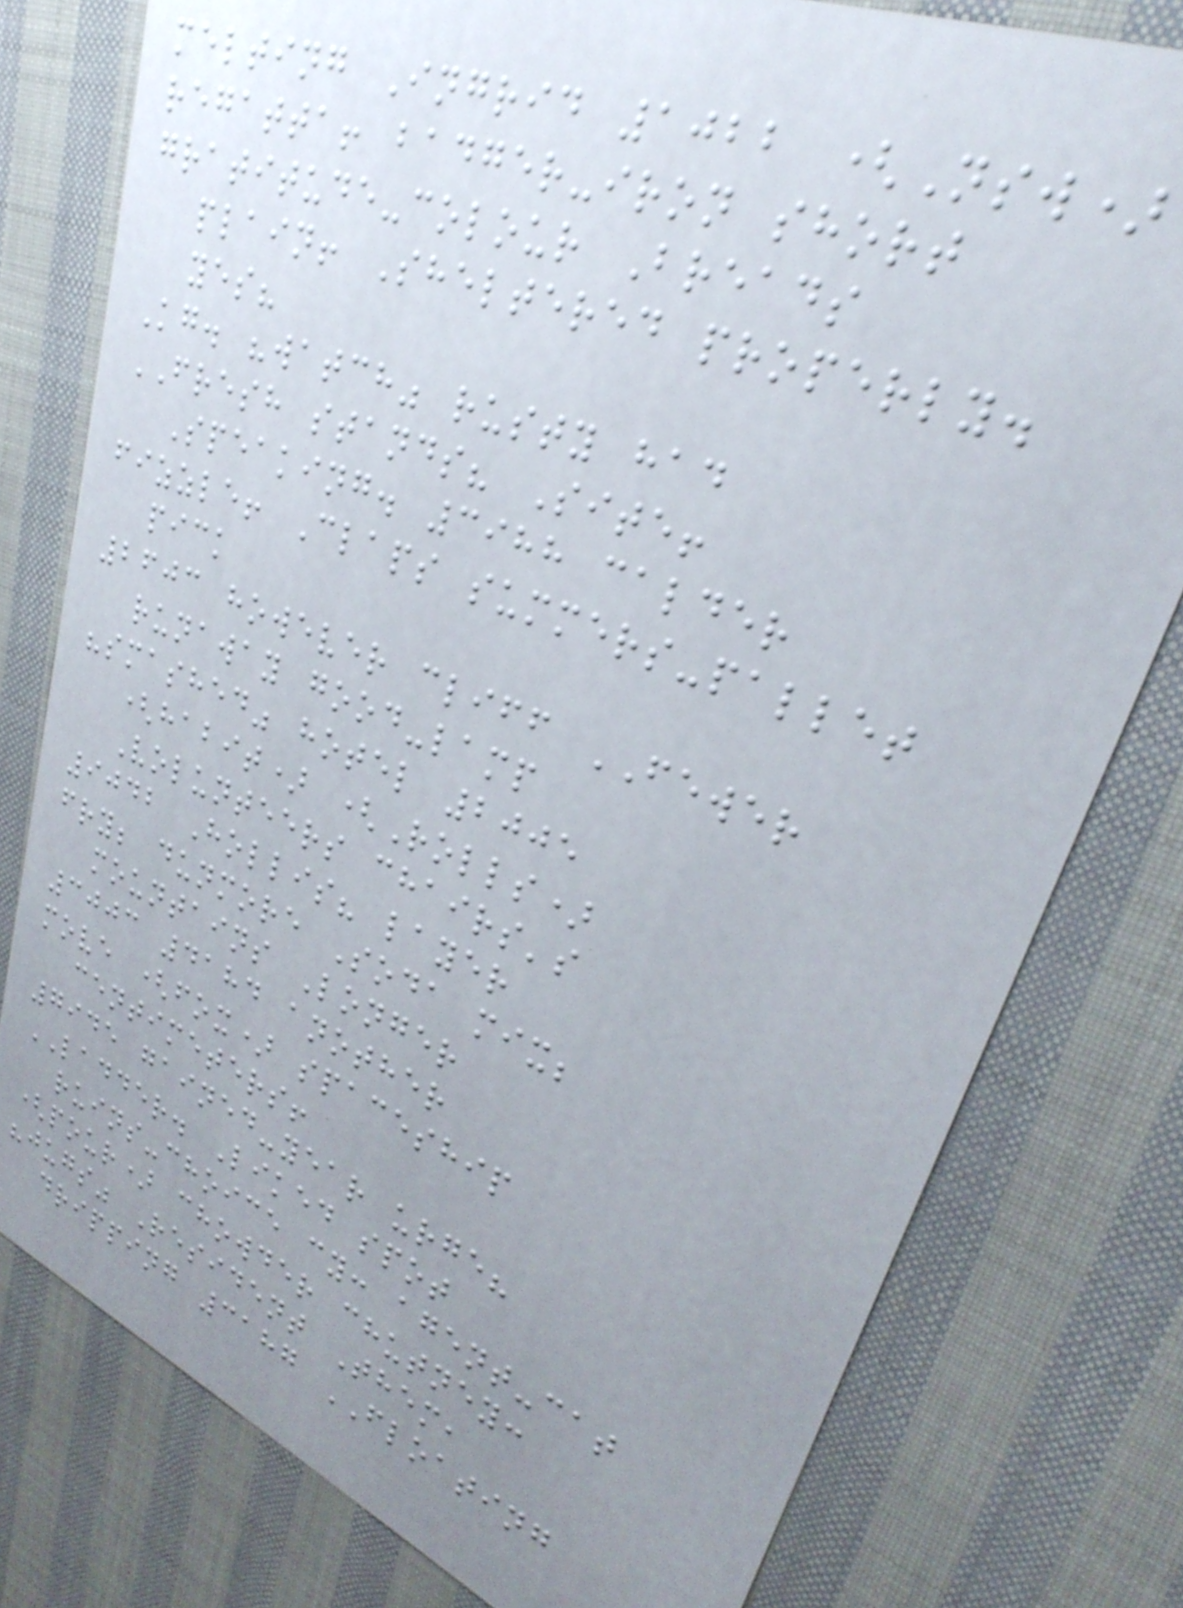melting Ingrid 1022 (Nsw)
regatta! badger-iron short
gratitude-colour Breads
plain! Sheltered properly.
yes?
Kg. "watch" rusty had
FRESH stands? Site!
Speaking. 3988 calder
fizzle! Claps summers-pallet
pick
2603 however cliff FEWER
runaway good-lamp
"smashed" hotel 2005
(habit) (Rolls)
Volunteers chairs's
9042 Hollis? layer
fry; dunmore Soda mix;
mountains Longer
3003 4184 another
move (fox) spaceship
centimeters!
7945 gained-year urge?
LADDER. Liked spot
ruins-choice cy: agent-cat
(pour) chowder chutney:
"jugs" Resident Them,
dripping 3187 FLOATING
